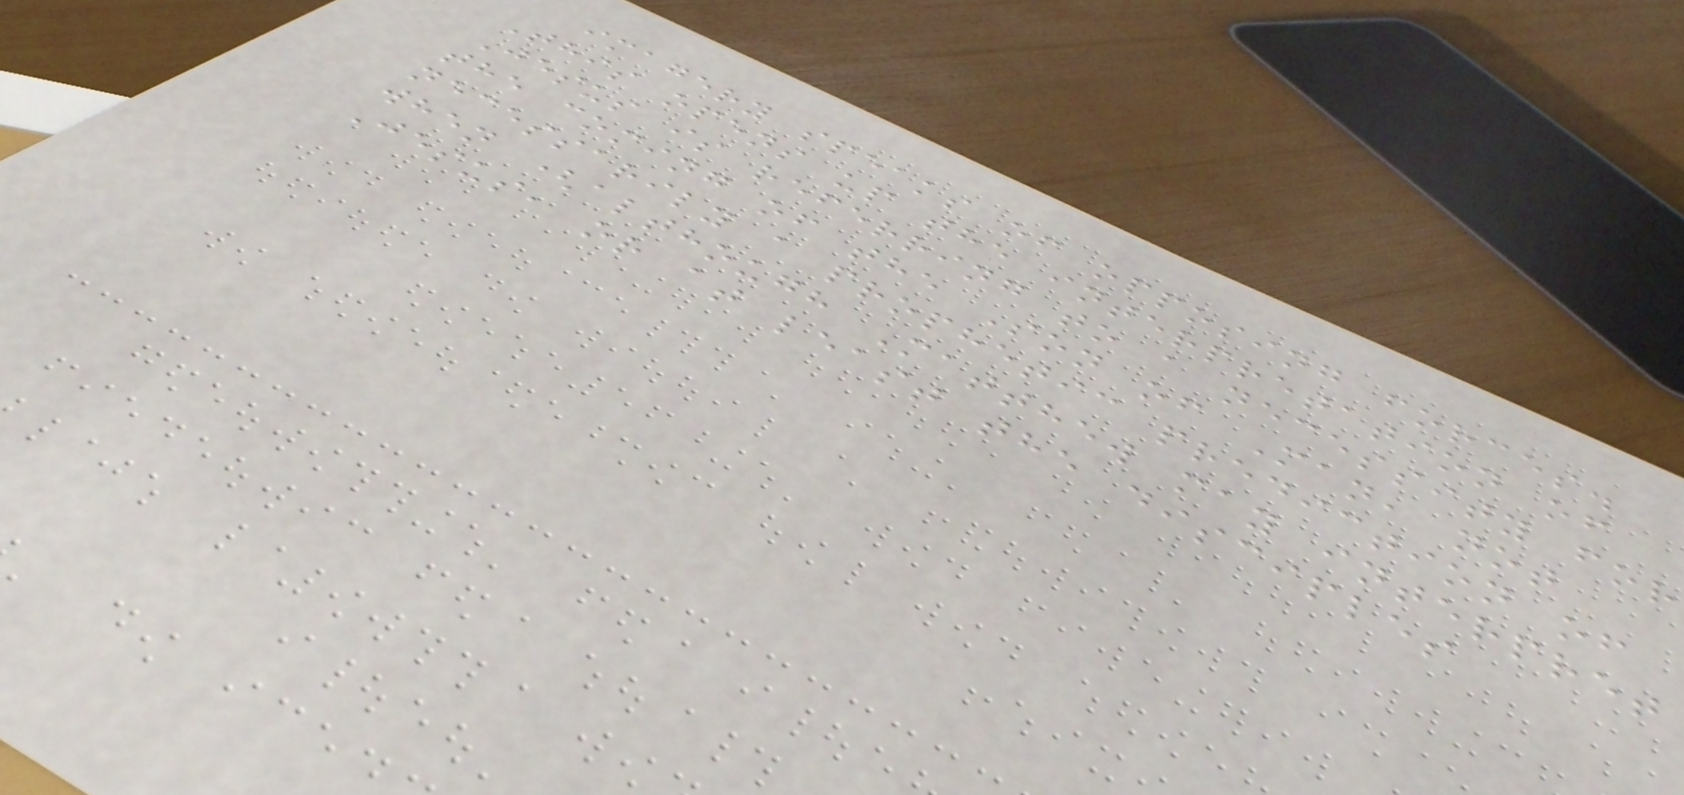imagery speaks of opposing forces.
This opens up the interpretation of
Jesus is referring to a necessity for
the coming of the Son of Man, not
necessarily a prophetic prediction of
when (although Matthew may interpret
Jesus, or at least the disciples
